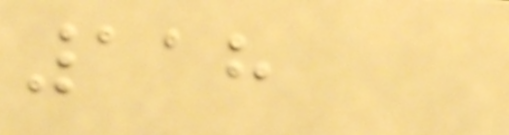118
